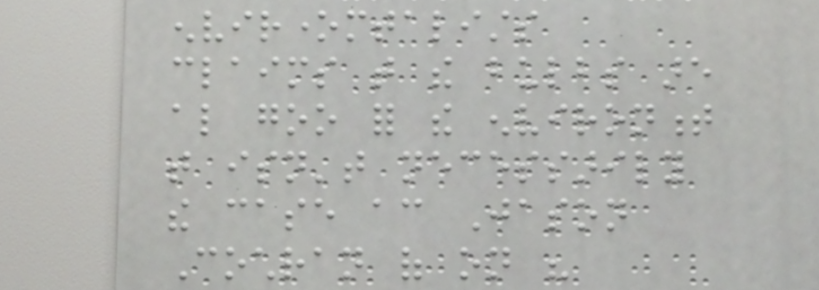environemtalists
claims that the bulbs are
also goo for the environment
that isn't necessarily
the case according Jason
Cochran of on his
